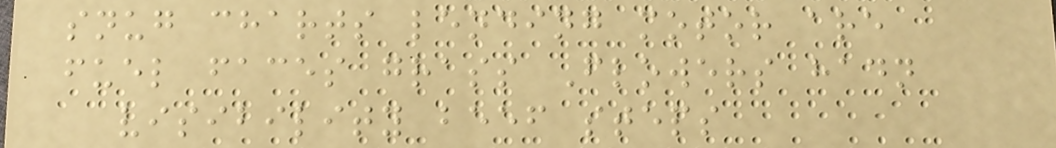snug charts lending motor are
fuel faces grass Flowers hadn
visibility beef steps
